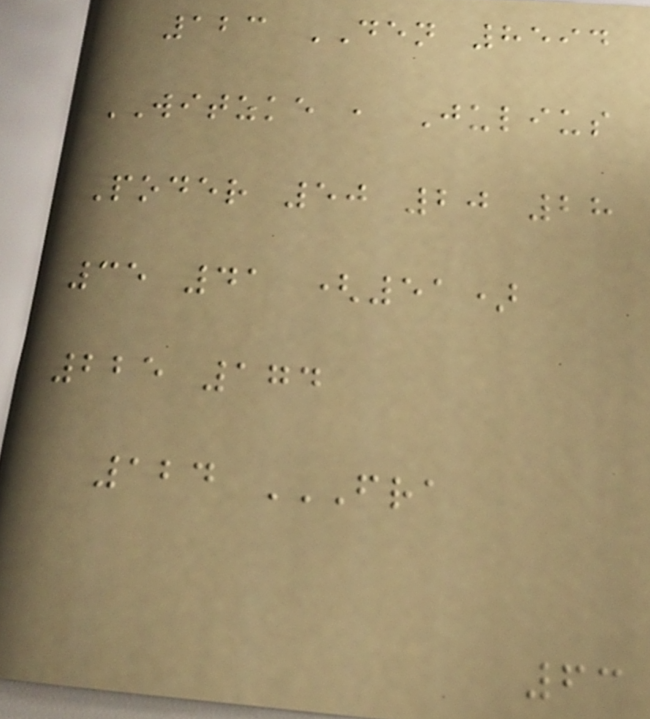123 DEN 8594
WITZKE , Julius
Poder 50 20 28
35 41 (51)
225 174
124 FRA
63
